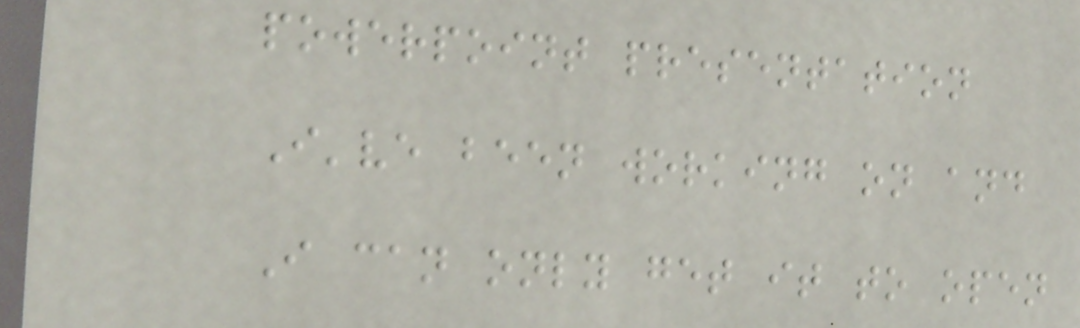powerpoint presentation
I've been working on and
I can only get it to open
